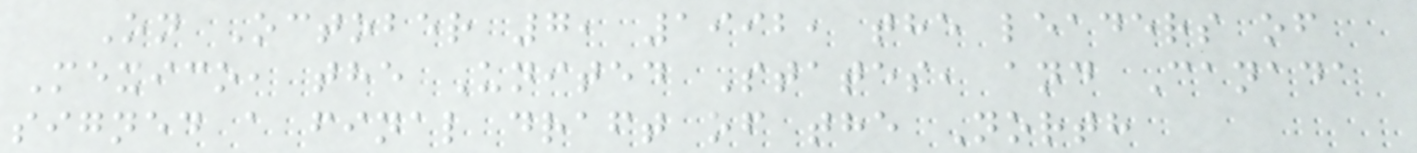On October 7, 1992, the leaders of
Mexico, the United States, and Canada
signed a final draft of the North
